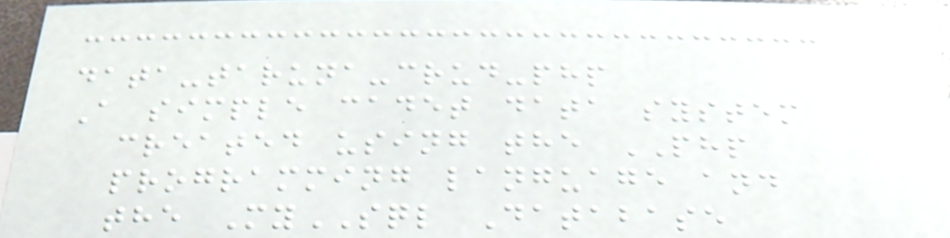data-taruna-crud-php
A simple cadet data system
created using the PHP
programming language and
the MySQL Database
